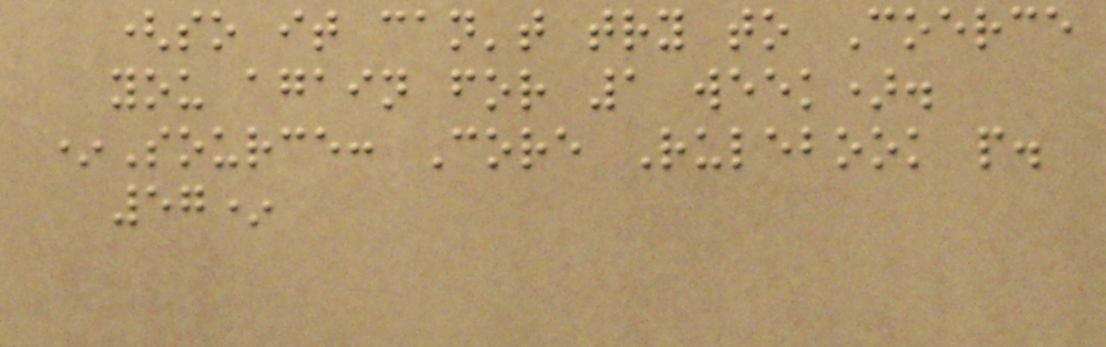(so it can't try to Coerce
you again for 1 week).
*Source: Core Rulebook p.
57*
